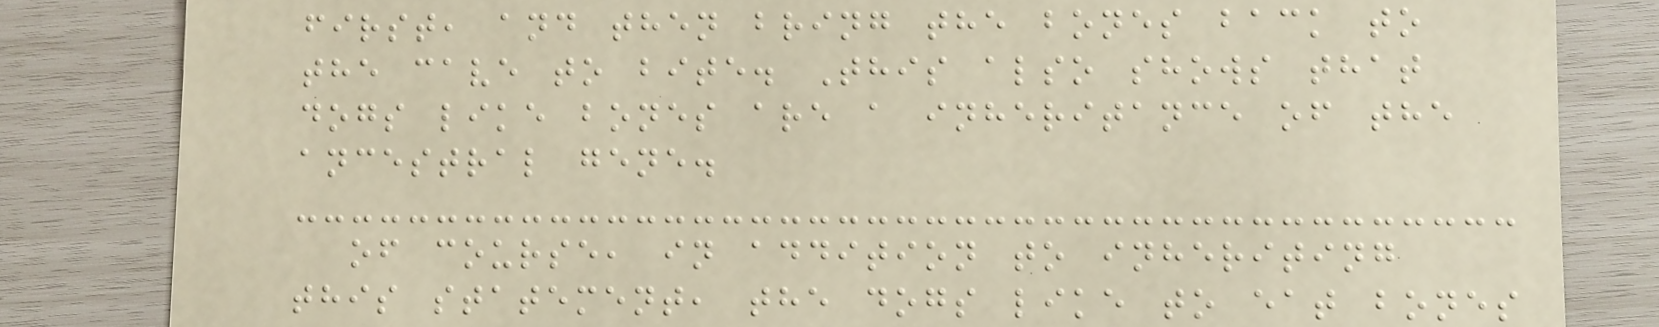first, and then bring the bones back to
the cave to bite. This also shows that
dogs like bones are a inheritance of the
ancestral gene.
of course, in addition to inheriting
this statement, the dogs like to eat bones
